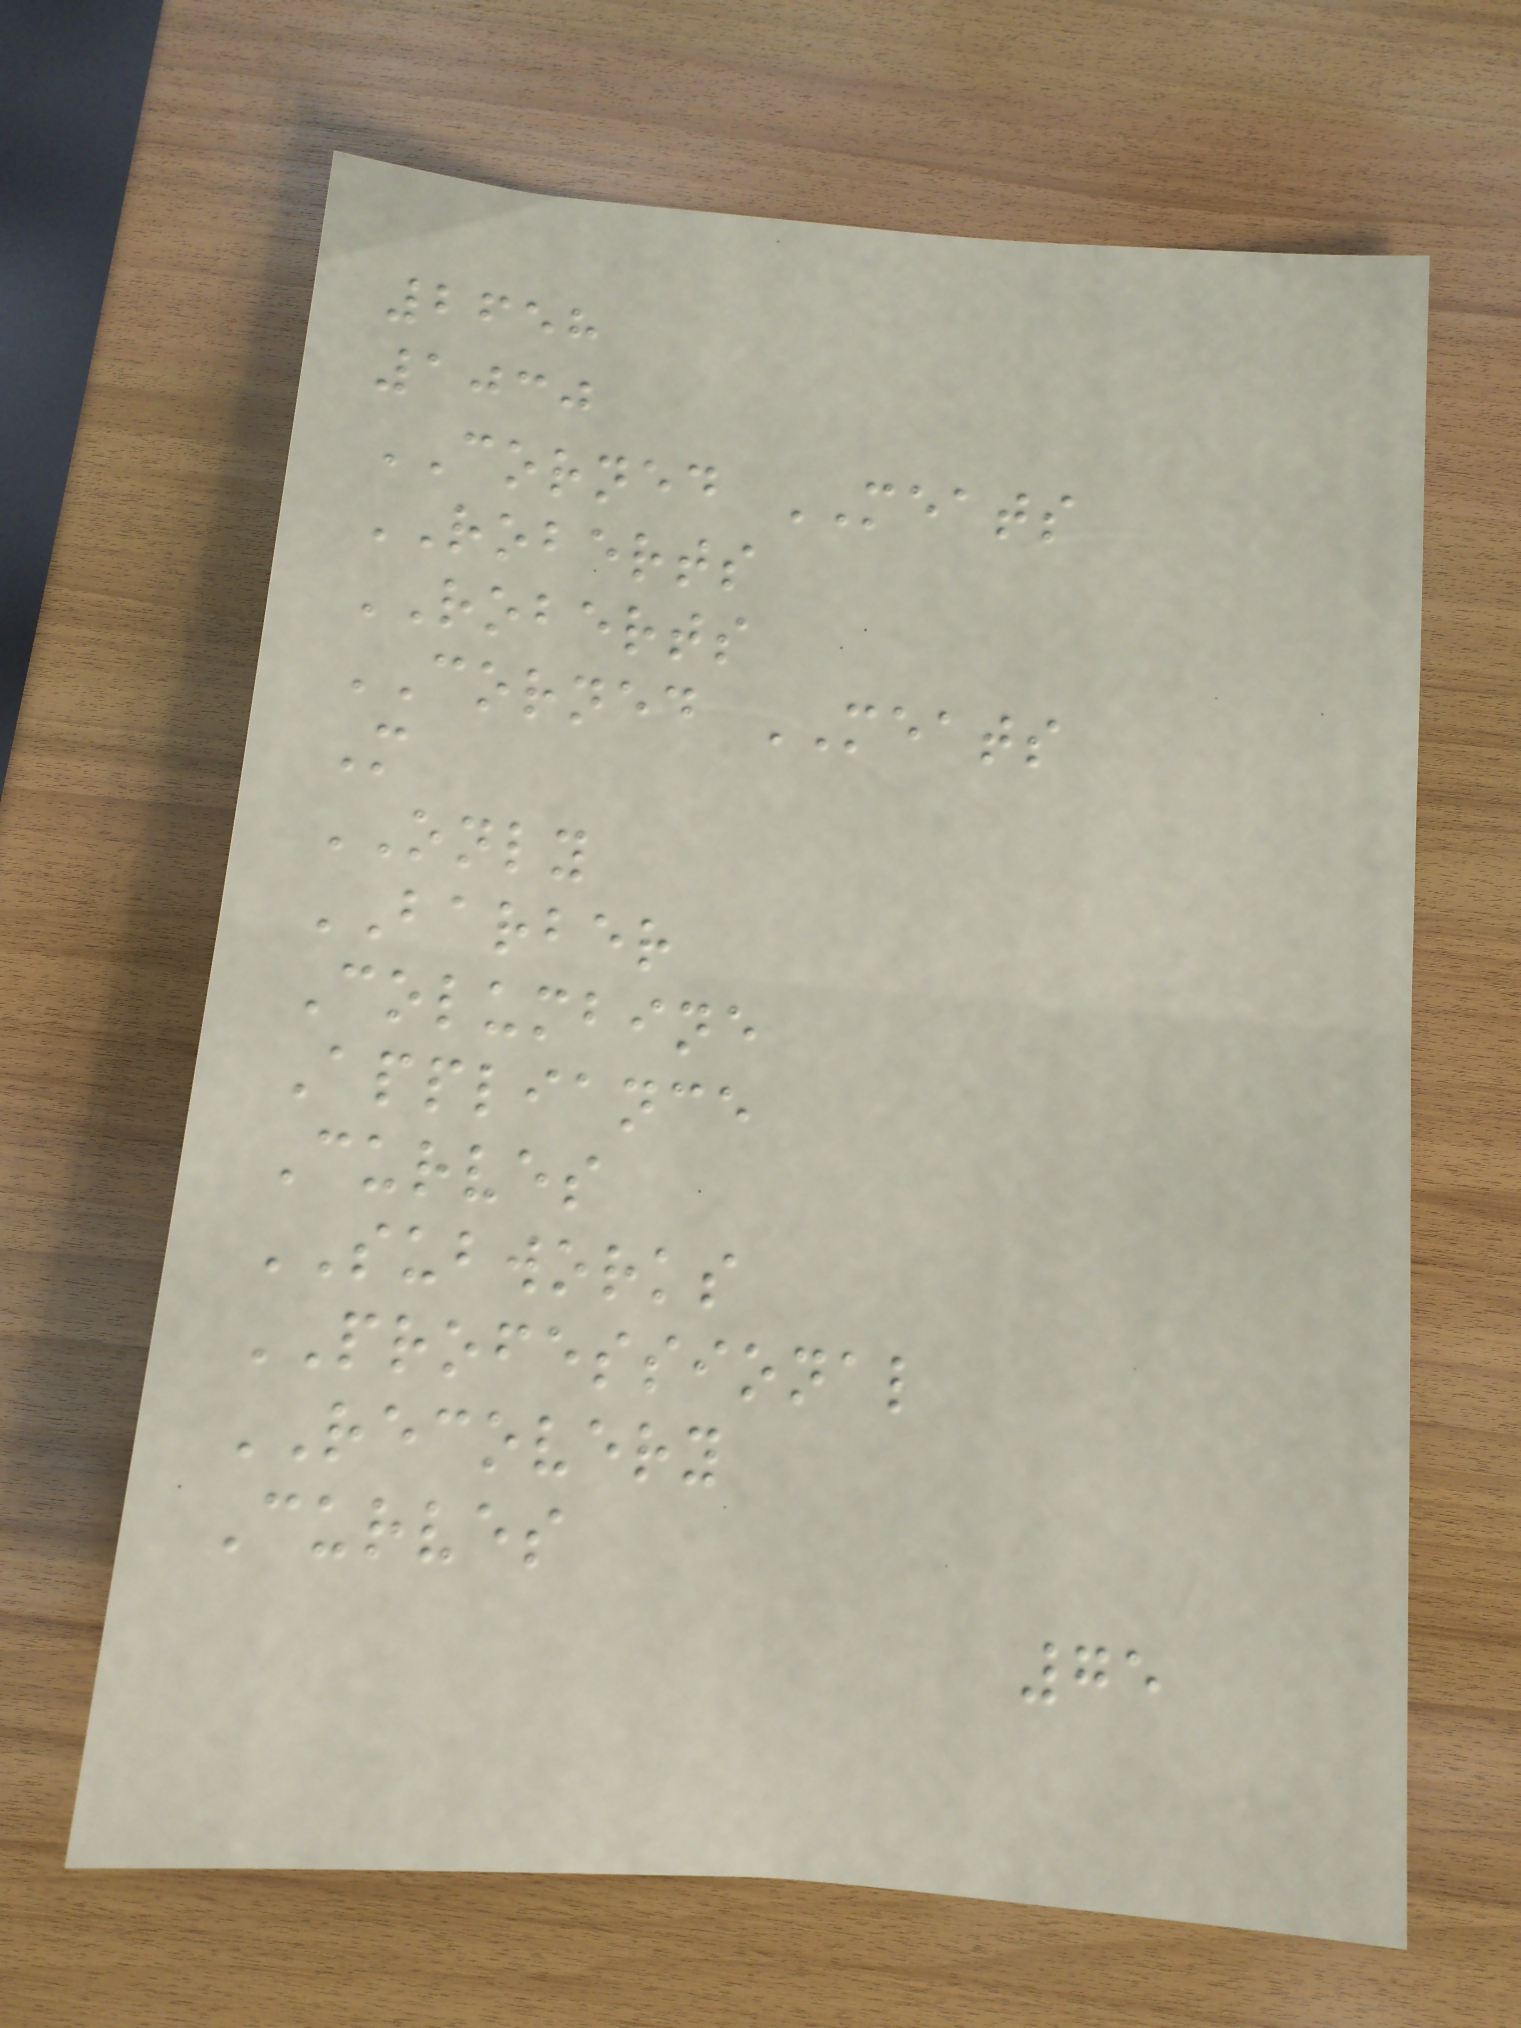2658
1030
CORNED MEATS
ROBERTS
ROBERTS
CORNED MEATS
M
ONLY
BARBER
Columbine
Appliance
Curves
SUBWORKS
PROFESSIONAL
RECOVERY
Curves
75
